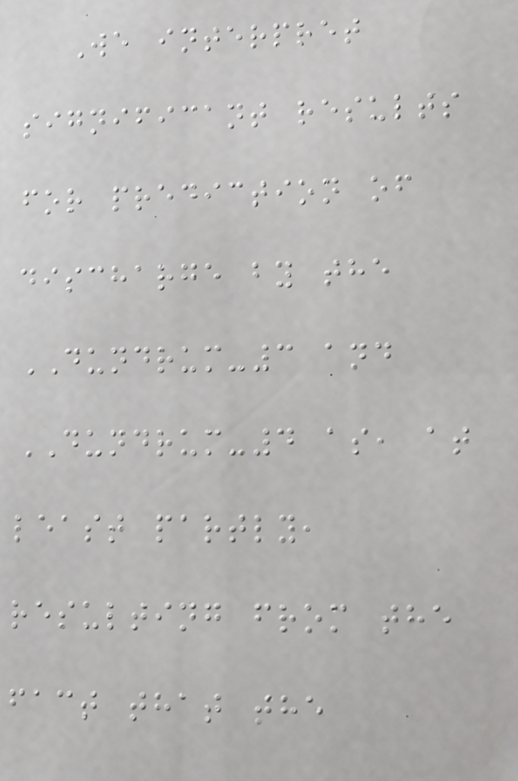We interpret
significant results
for prediction of
discharge by the
DUNDRUM-3 and
DUNDRUM-4 as, at
least partly,
resulting from the
fact that the
